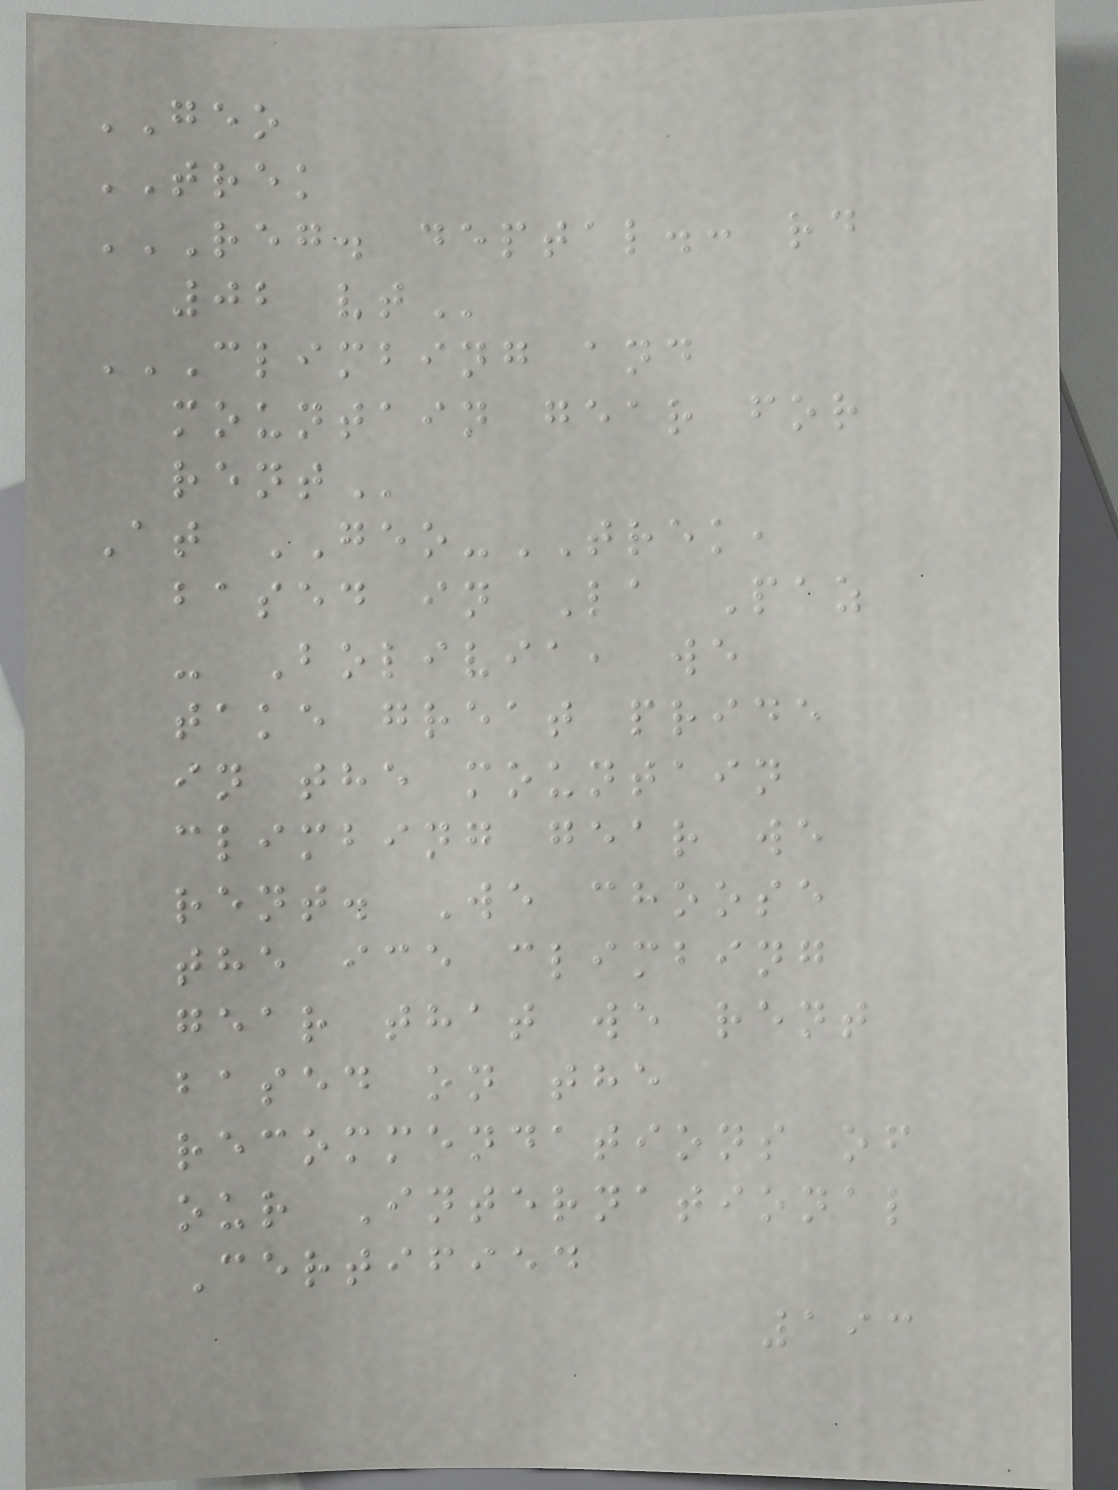GEO
TREK
REG. DEPTAL.: RD
02 VT
CLIMBING AND
MOUNTAIN GEAR FOR
RENT
At GEO-TREK,
based in La Paz
- Bolivia, we
take great pride
in the mountain
climbing gear we
rent. We choose
the ice climbing
gear that we rent
based on the
recommendations of
our International
Certified
193
